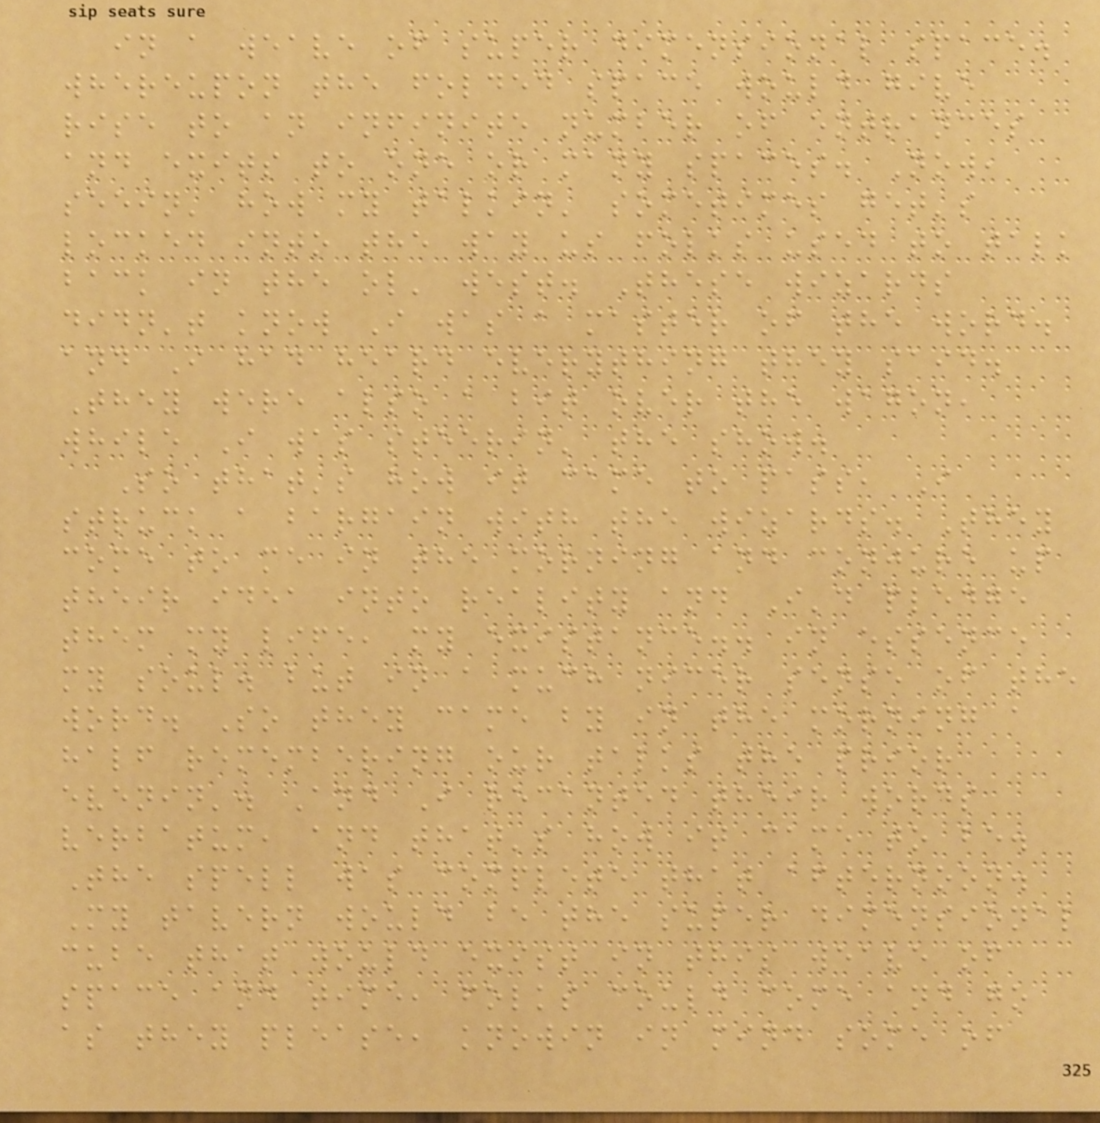in a weave of super dimensional space.
whereupon the folded space would give
rise to an infinite number of entrances
and exits to one or many spaces. Now,
seein' how my talkin' sometimes get's
locked into the way us folks used to talk
back in the ol' west. These wizards
didn't know I was a master of the word.
and I had heard everything they said.
They were also a bit over the wagon,
while I was steerin' the show.
So that's how it came to pass, I
struck a bargain with the wizards. They
come to me in the morning and conjure up
their idea into reality and I'd pledge
them my life, my existance.. in essence
my soul. but in a much nicer sense of the
word. So they came by in the morning a
half remembering our talks the prior
evenin'. And I recanted their words
verbatum, and that's how it came to be.
The spell was complete that afternoon.
My tavern would be the super dimensional
cube that would exist in this weave of
space and time, folks could come and go
as they please, knowin in mind some of
